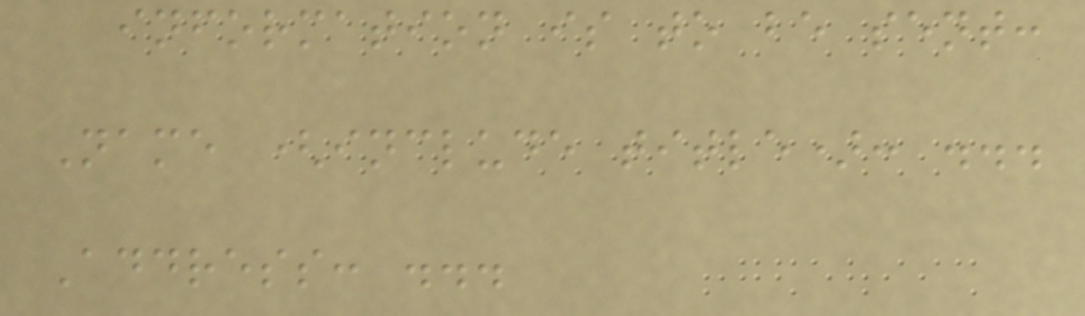information is to be sent:
Name (include title): ...
Address: ...
